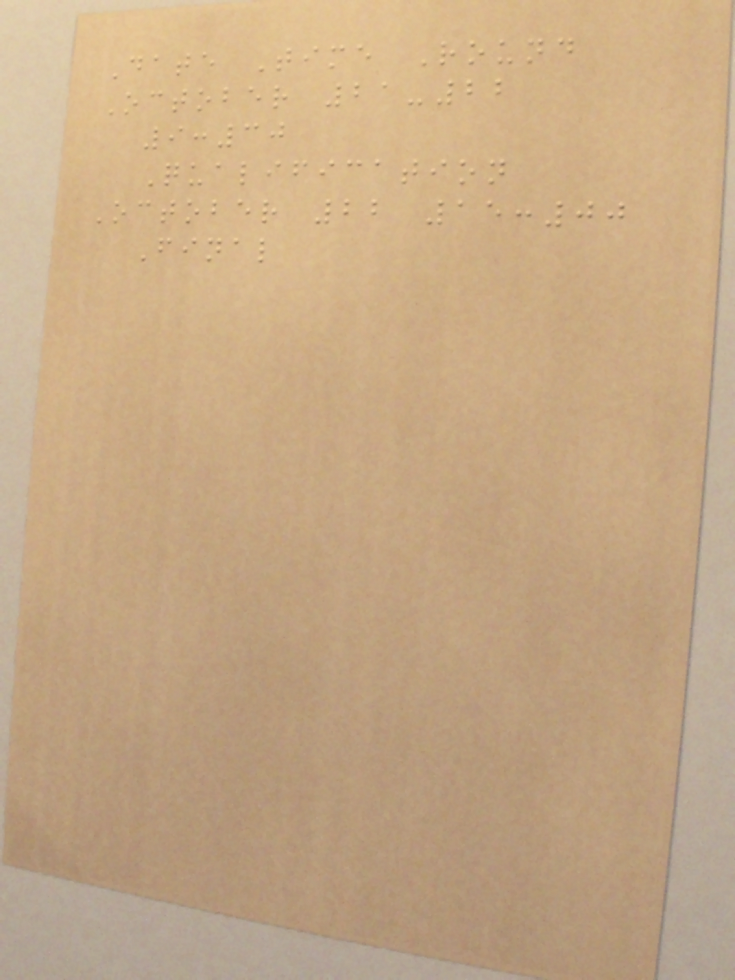Date Time Round
October 21-22
9:30
Qualification
October 22 15:00
Final
